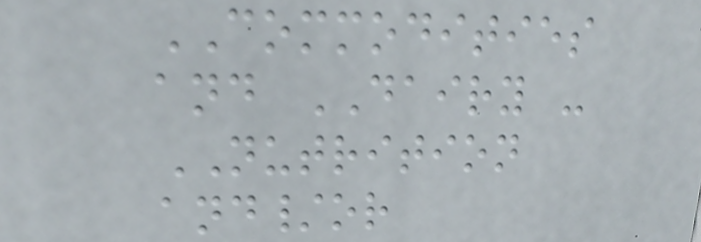COMMODITIES
and DAIRY -
NUTRITION
and/or
